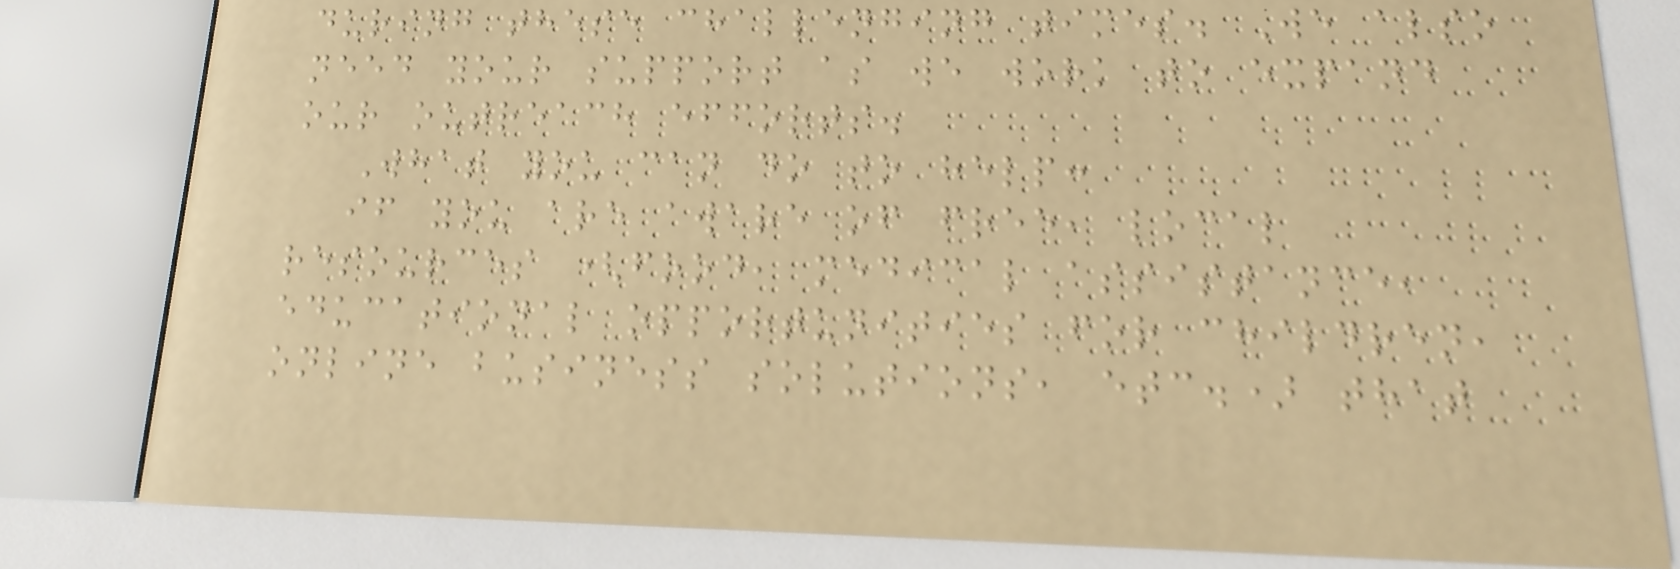during these challenging times. We also
need your support as we work to expand
our outreach efforts.
What you can do to help:
if you are aware of free, local
resources (food, medical assistance,
educational opportunities for children,
online business solutions, etc.) that
